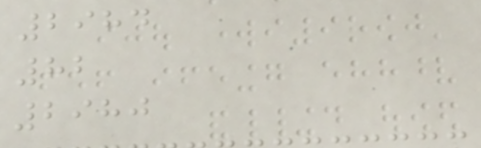2984
82
2980
